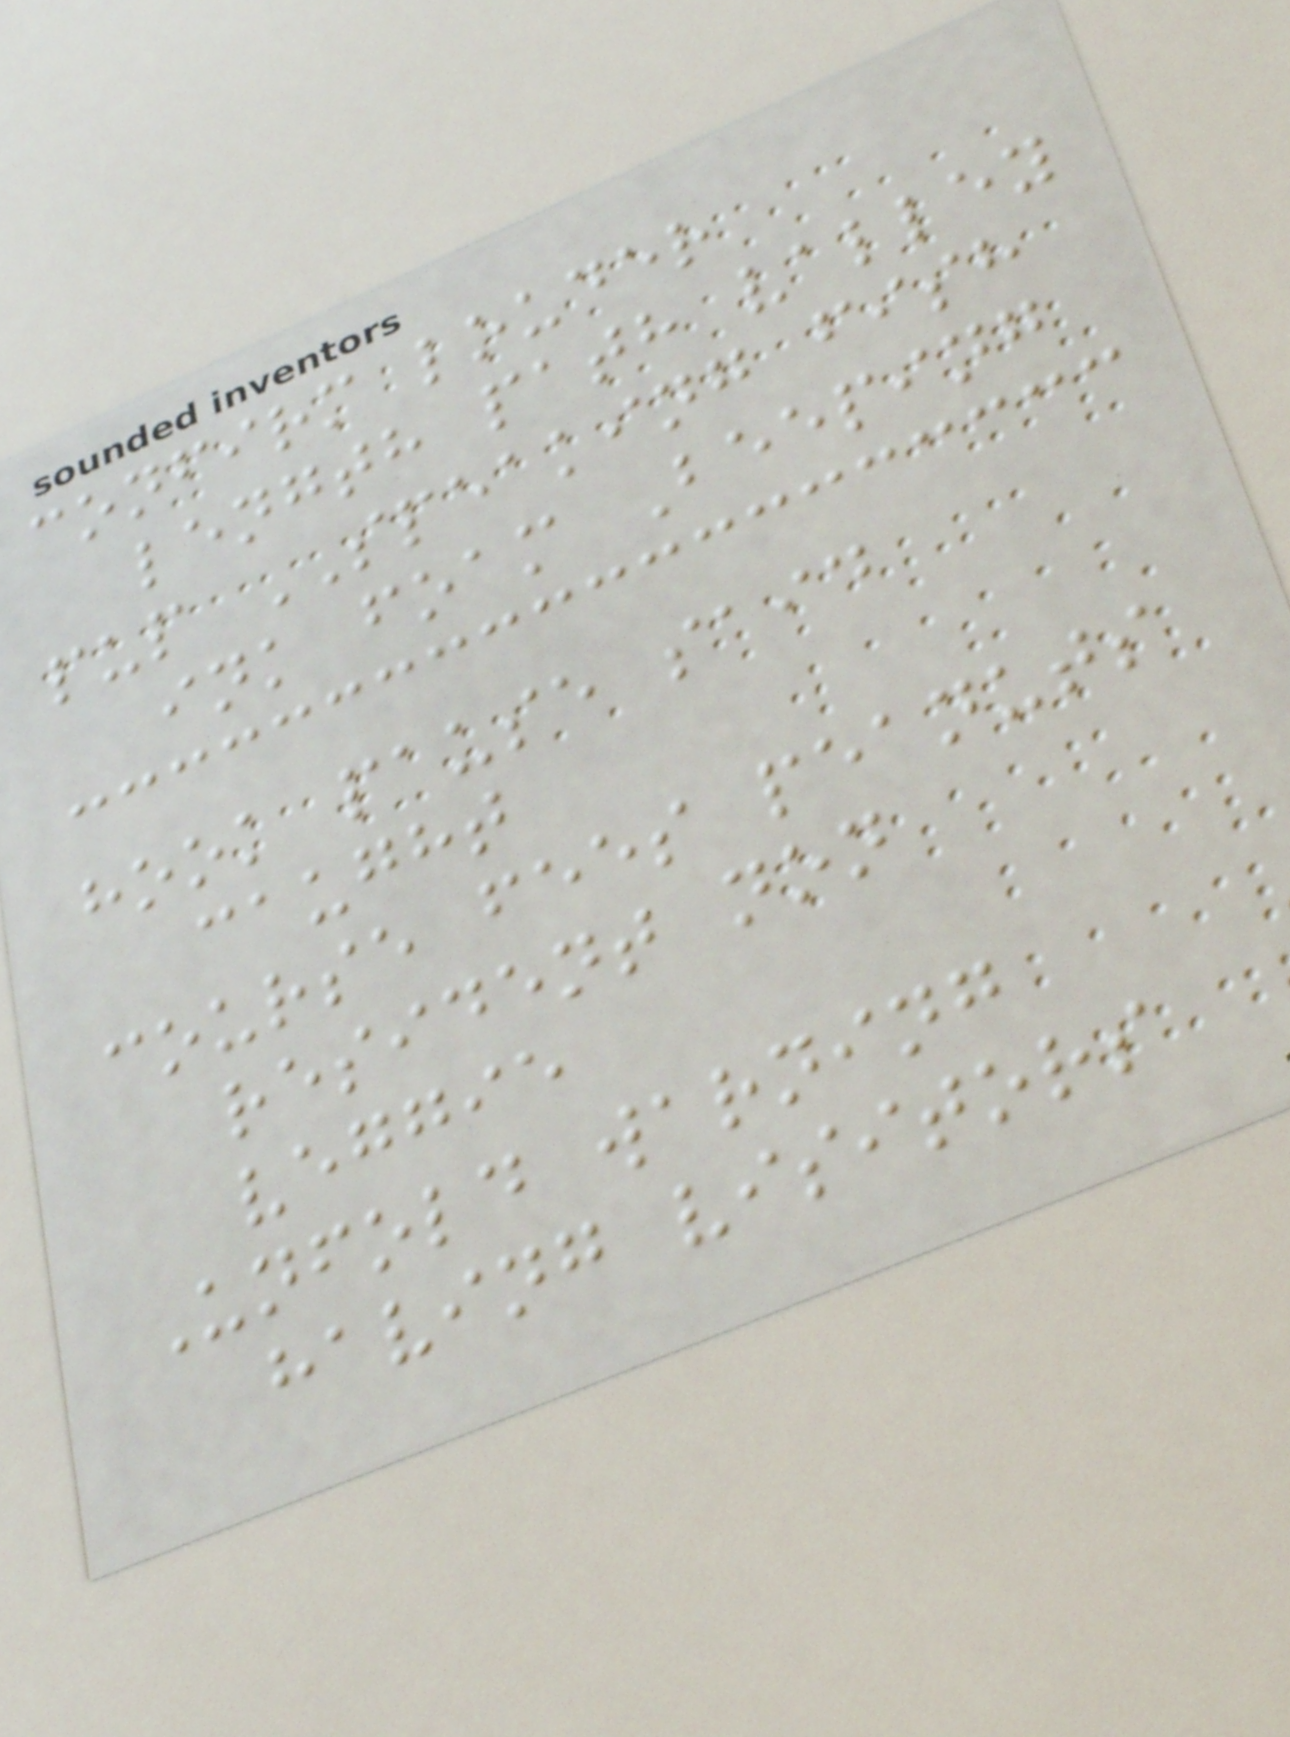confirm louder
length path valley
pup SPEAKING fish
ink foam Beeping
hook pause said
caught
course fees peanuts
resident non
veggie
Unfold warning
having visitors
